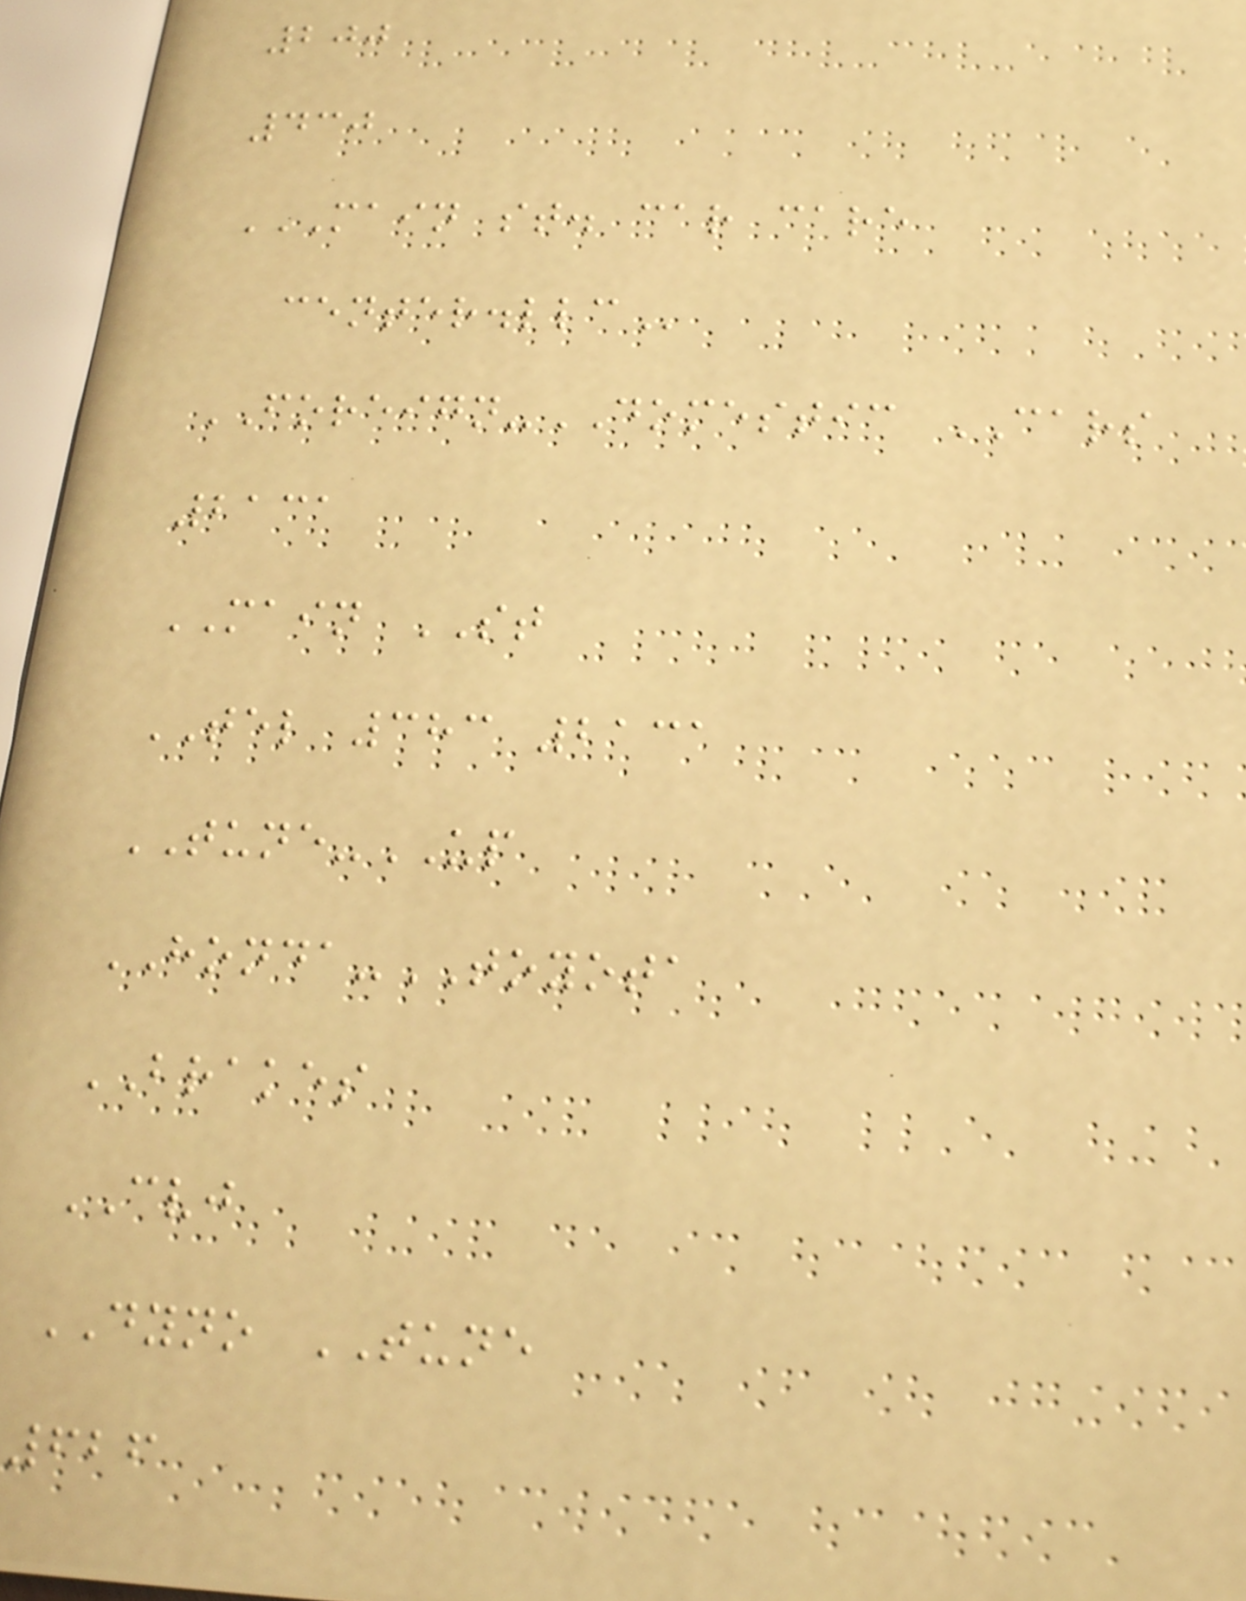200
430
MAIN ST. CAR CARE
CENTER.LLC
FOREIGN-DOMESTIC CARS
2131
MAIN ST
TEL 383 2131
TUNE-UP
HONDA-TOYOTA
BRAKES
CVJ
DYNO TUNE
626
